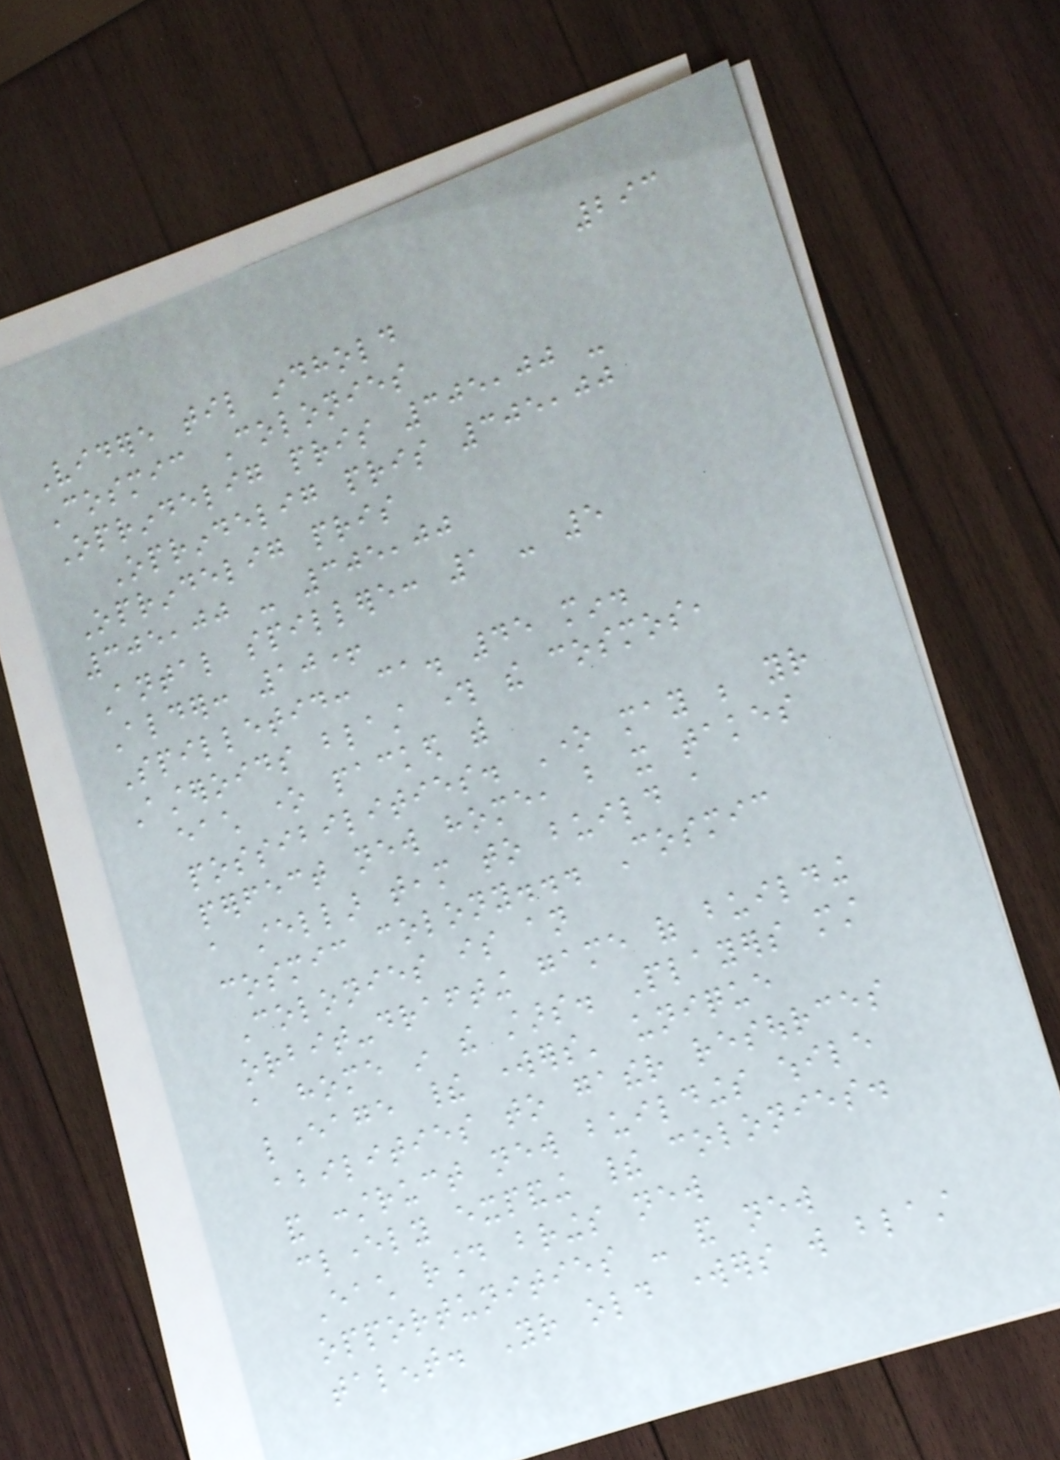293
Videre til indhold
Cosmic Colonies
Oprindelig pris 305,00 -
Oprindelig pris 305,00
Oprindelig pris
305,00 - 305,00
Antal spillere: 1 - 5
Alder: 10+
Spilletid: ca. 45 min.
Asteroids blast through the cosmos,
each one packed with
possibilities. One may be your
perfect new home, but it takes
a stellar team to build a
cosmic colony... Cosmic
Colonies is an
orbit-drafting game of building
a home in the stars. Players must
leverage their workers' unique
abilities to gather resources
and construct new buildings while
cleverly expanding their colonies.
Each round brings new
opportunities - and new
talent. Your old workers will blast
